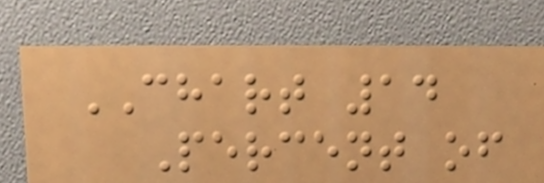CHART 14
Percent of
